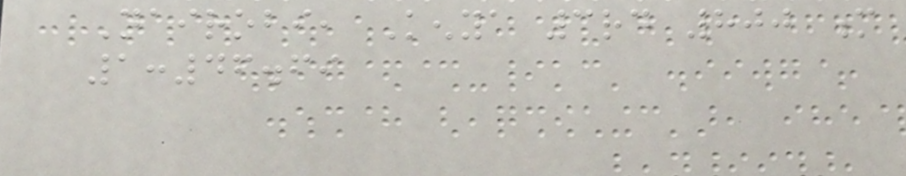Nairobi, Kenya 3rd 800 m
1:46.69
